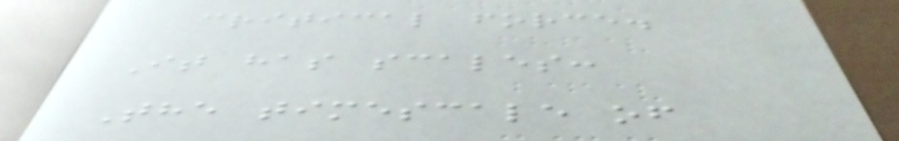critical force.
It has scales:
The timescale of
